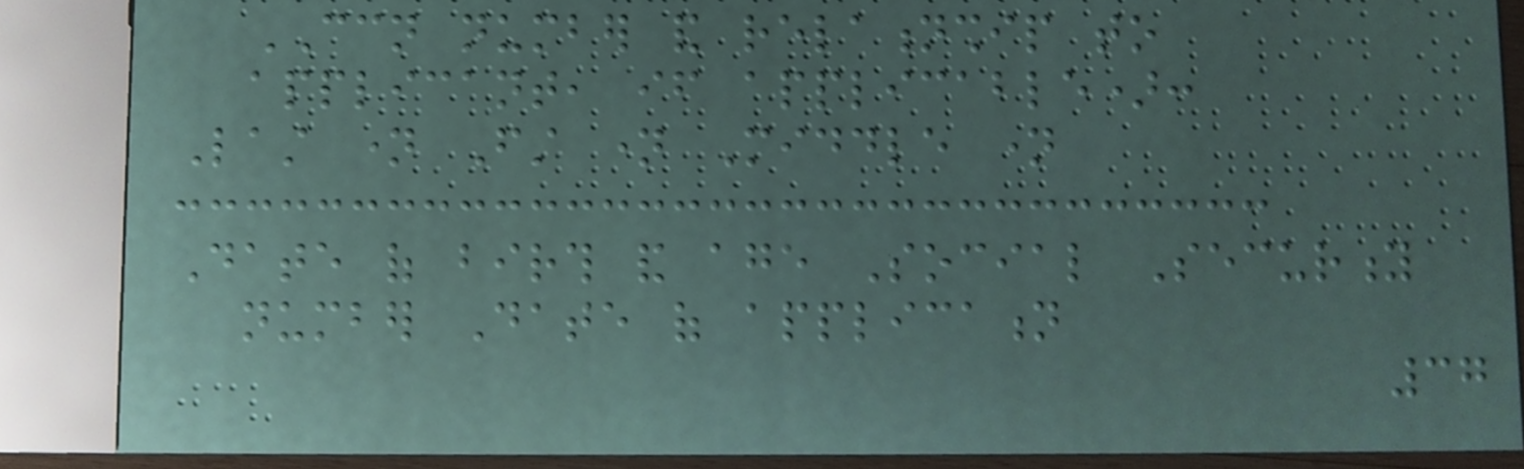CCN number and relationship to
applicant, if applicable):
Last name First name Middle name
Date of birth and age Social Security
number Date of application
37
